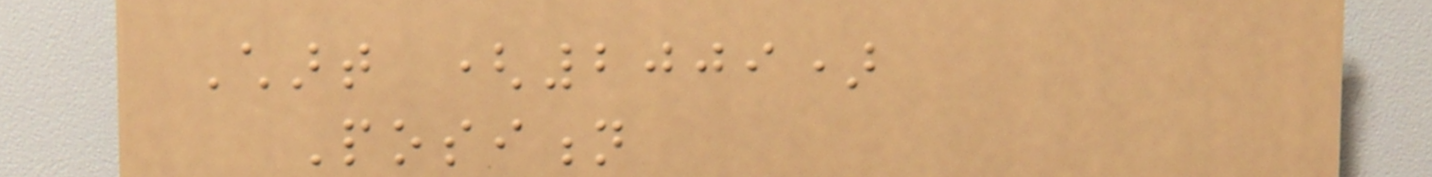Chart (2009)
Position
